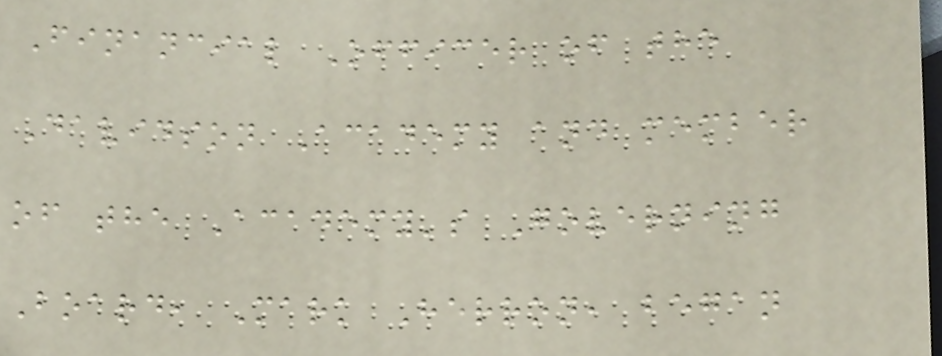Financial Officer of the
Davidson Academy and member
of the Academy's Governing
Board, Mark Herron, began
